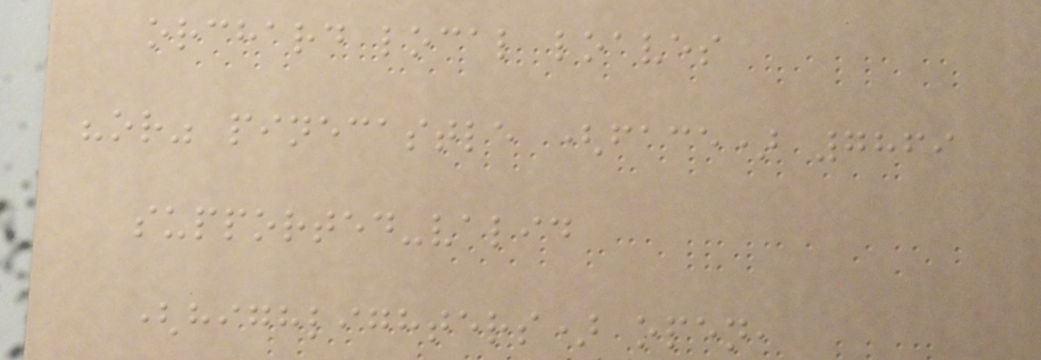orchard local loaves
"or" pinecastle (face) 7869
supported-valid
(highlighters) open,
